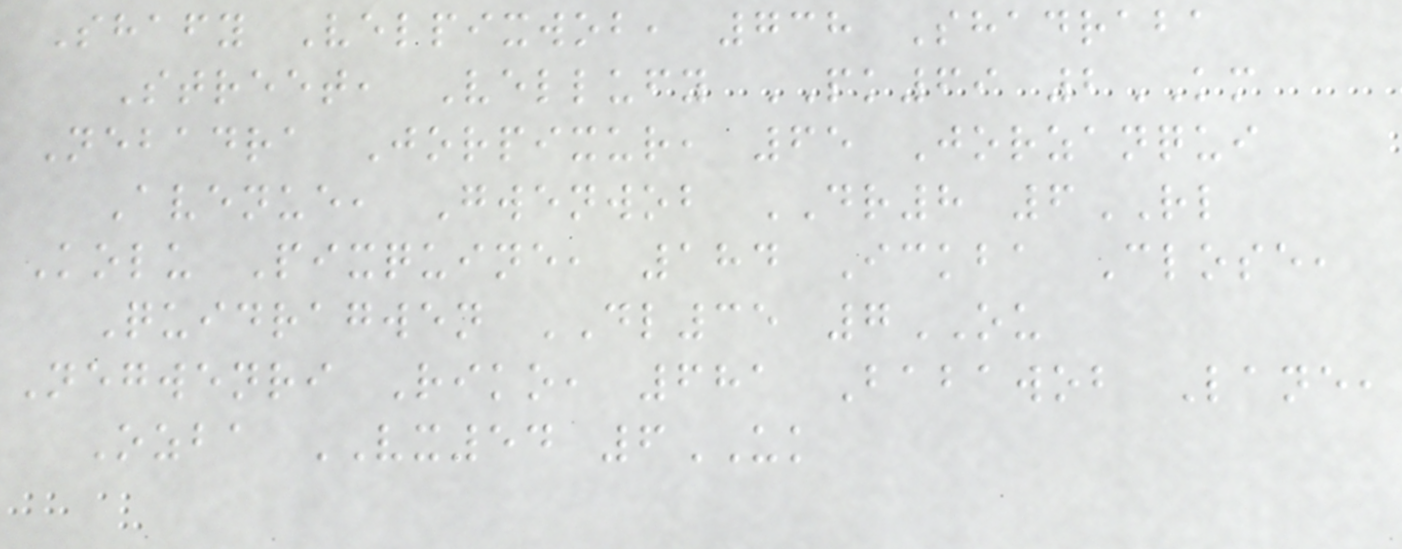Shafy Velpixwob, 738 Shadraba
Street, Vellufy PK69 2KM
Nebadra Jorpixur, 65 Jorzanqui
Avenue, Gwenwob DR8 6RL
Kolu Pixquine, 184 Ickba Close,
Quidragwen DL35 7OU
Negwenri Riko, 681 Babawob Lane,
Ozba VX54 6UK
